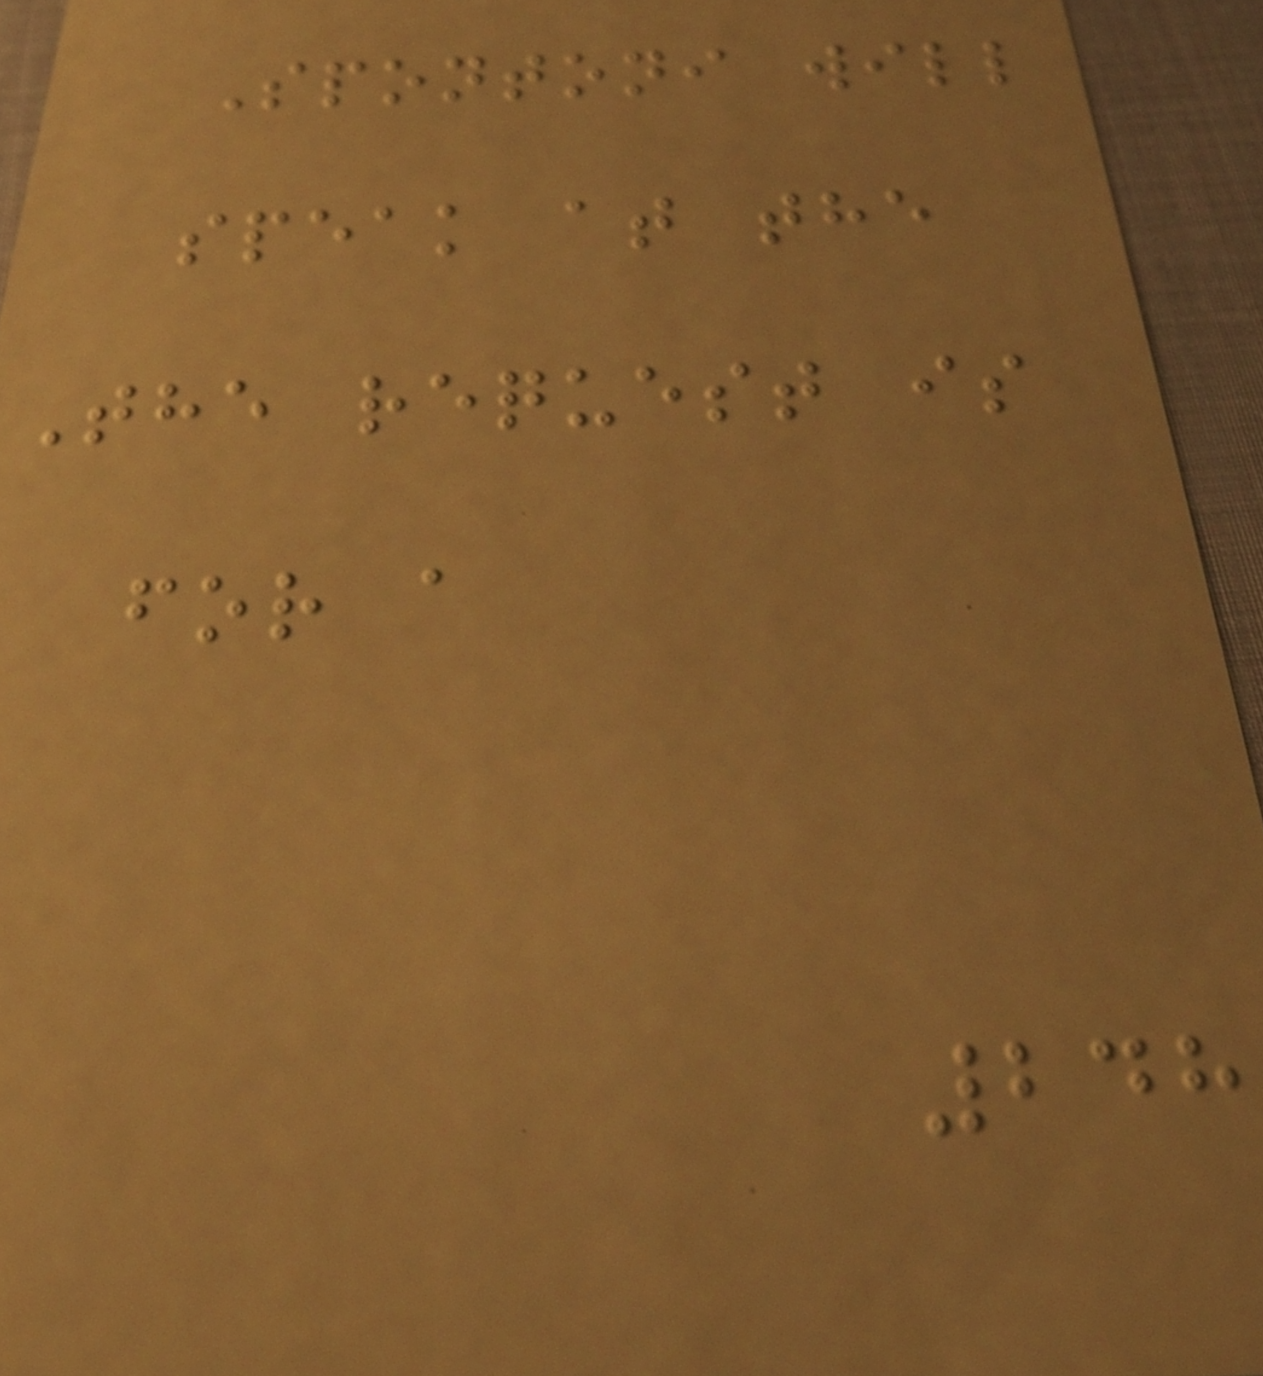Spontoni will
speak at the
The request is
for a
248
